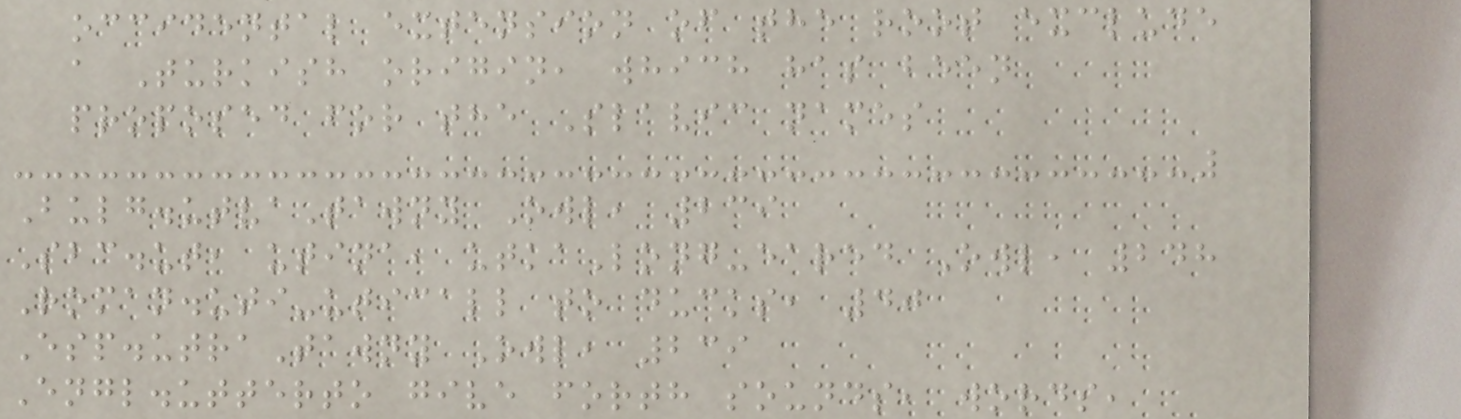occidental extension of the root exclude
a Turkish origin, which has been
proposed for the Slavic names
Bulg.utvaTawny Owl, 239
Sbc.ut, utina, utkaLong-eared Owl, 248
Roman.uti-uticall to ducks, 40
Esp.utraTawny Owl, 239
Engl.utterto give forth sounds, words,
